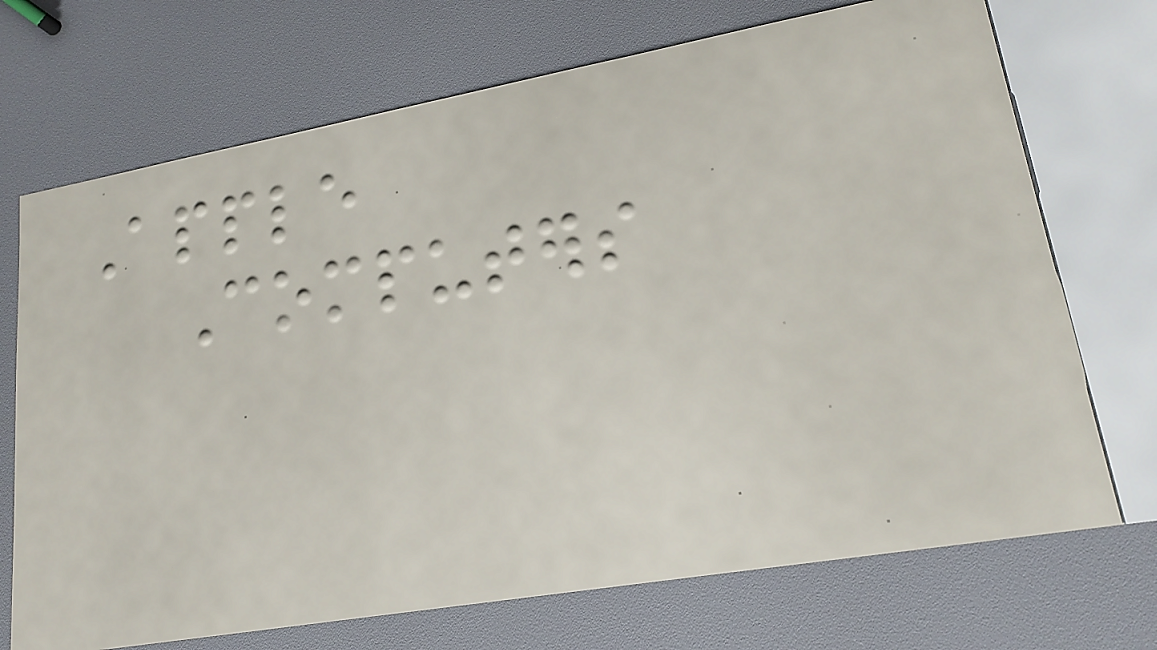Apple
Computers
